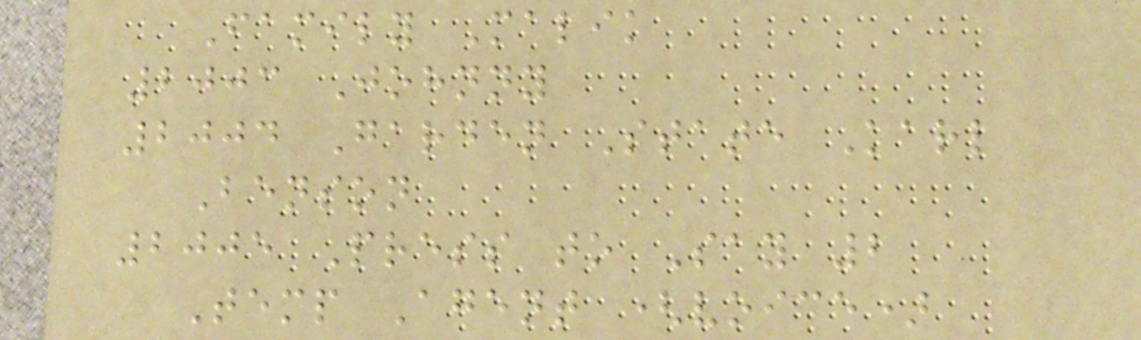Family Malik
2003 Johnny
2004 Garden State Karl
Benson
2005 Press to Say 2
Temp Agent (voice)
